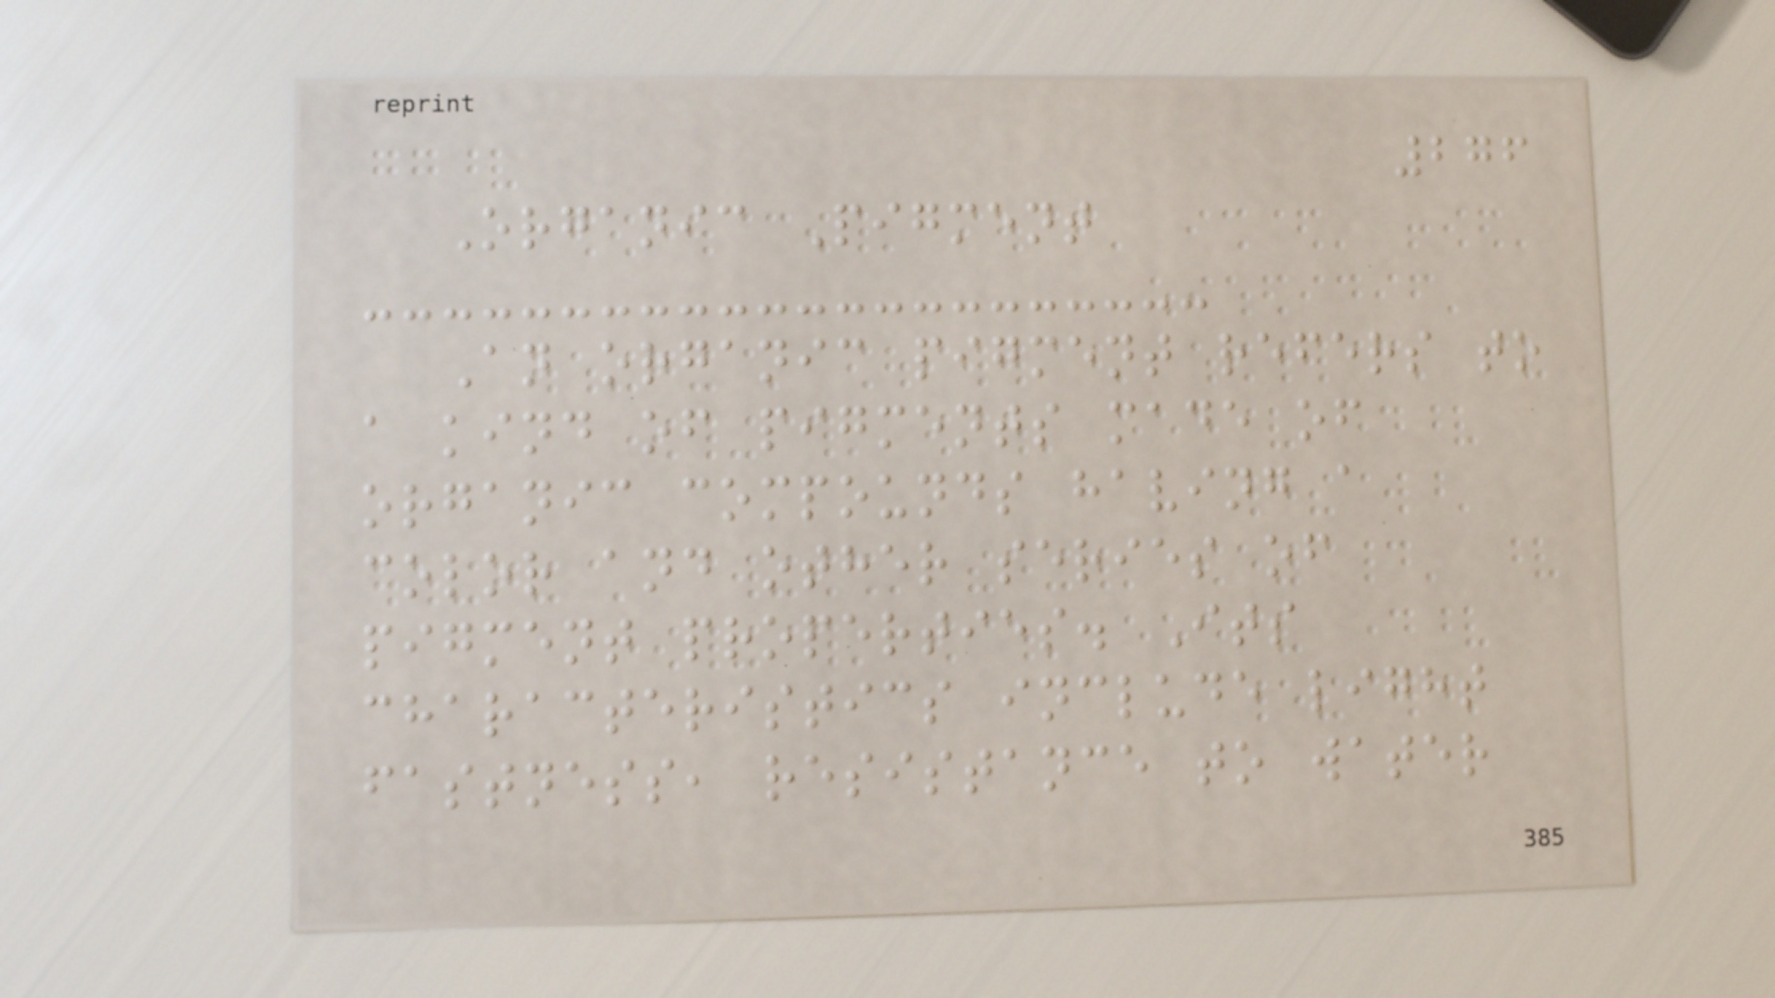276
Organic Pigment
An organic pigment refers to
a kind of pigments made of
organic compounds having a
color and other series of
pigment properties. Its
characteristics include light
fastness, resistance to water
